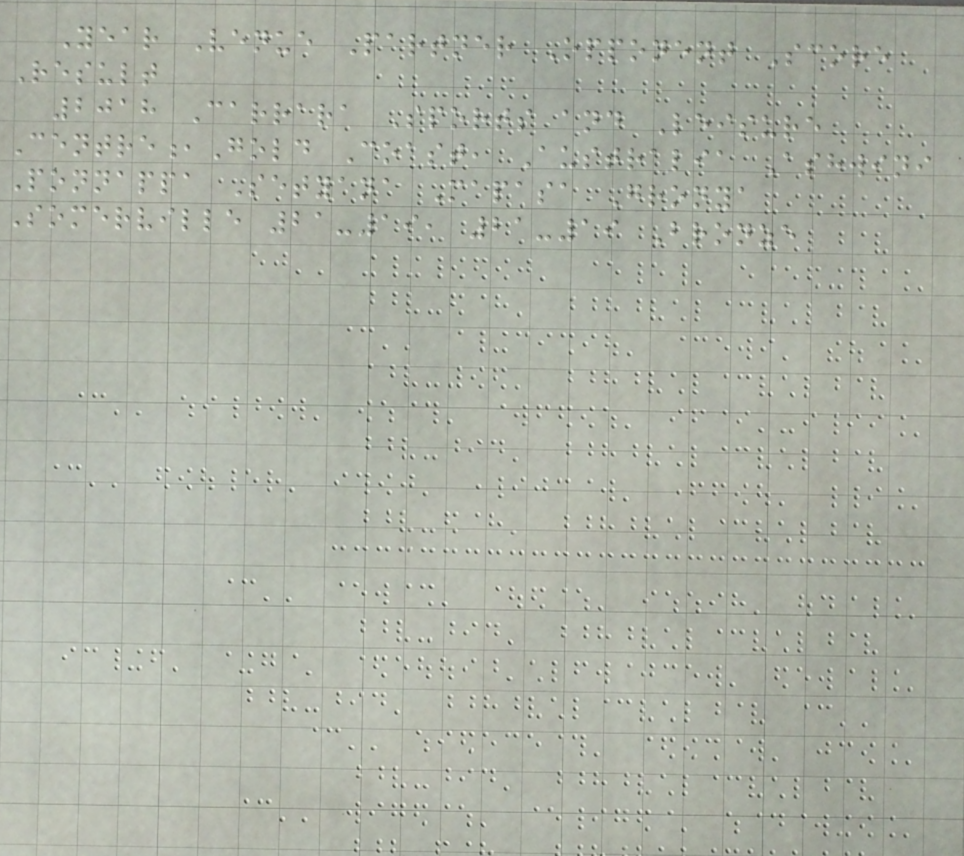Year Venue Partner Opponent Score
Result
2018 Carrara Sports and Leisure
Centre,Gold Coast, Australia Ashwini
Ponnappa Setyana Mapasa Gronya
Somerville 21-19, 21-19 Bronze
